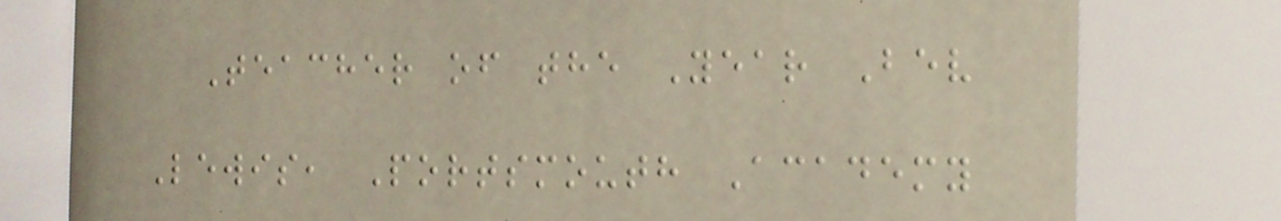Teacher of the Year Bev
Lewis, Portsmouth Academy
